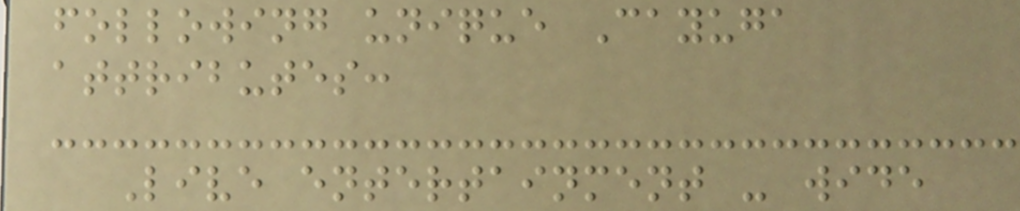following unique Cayuga
attributes:
Live entertainment - wide
